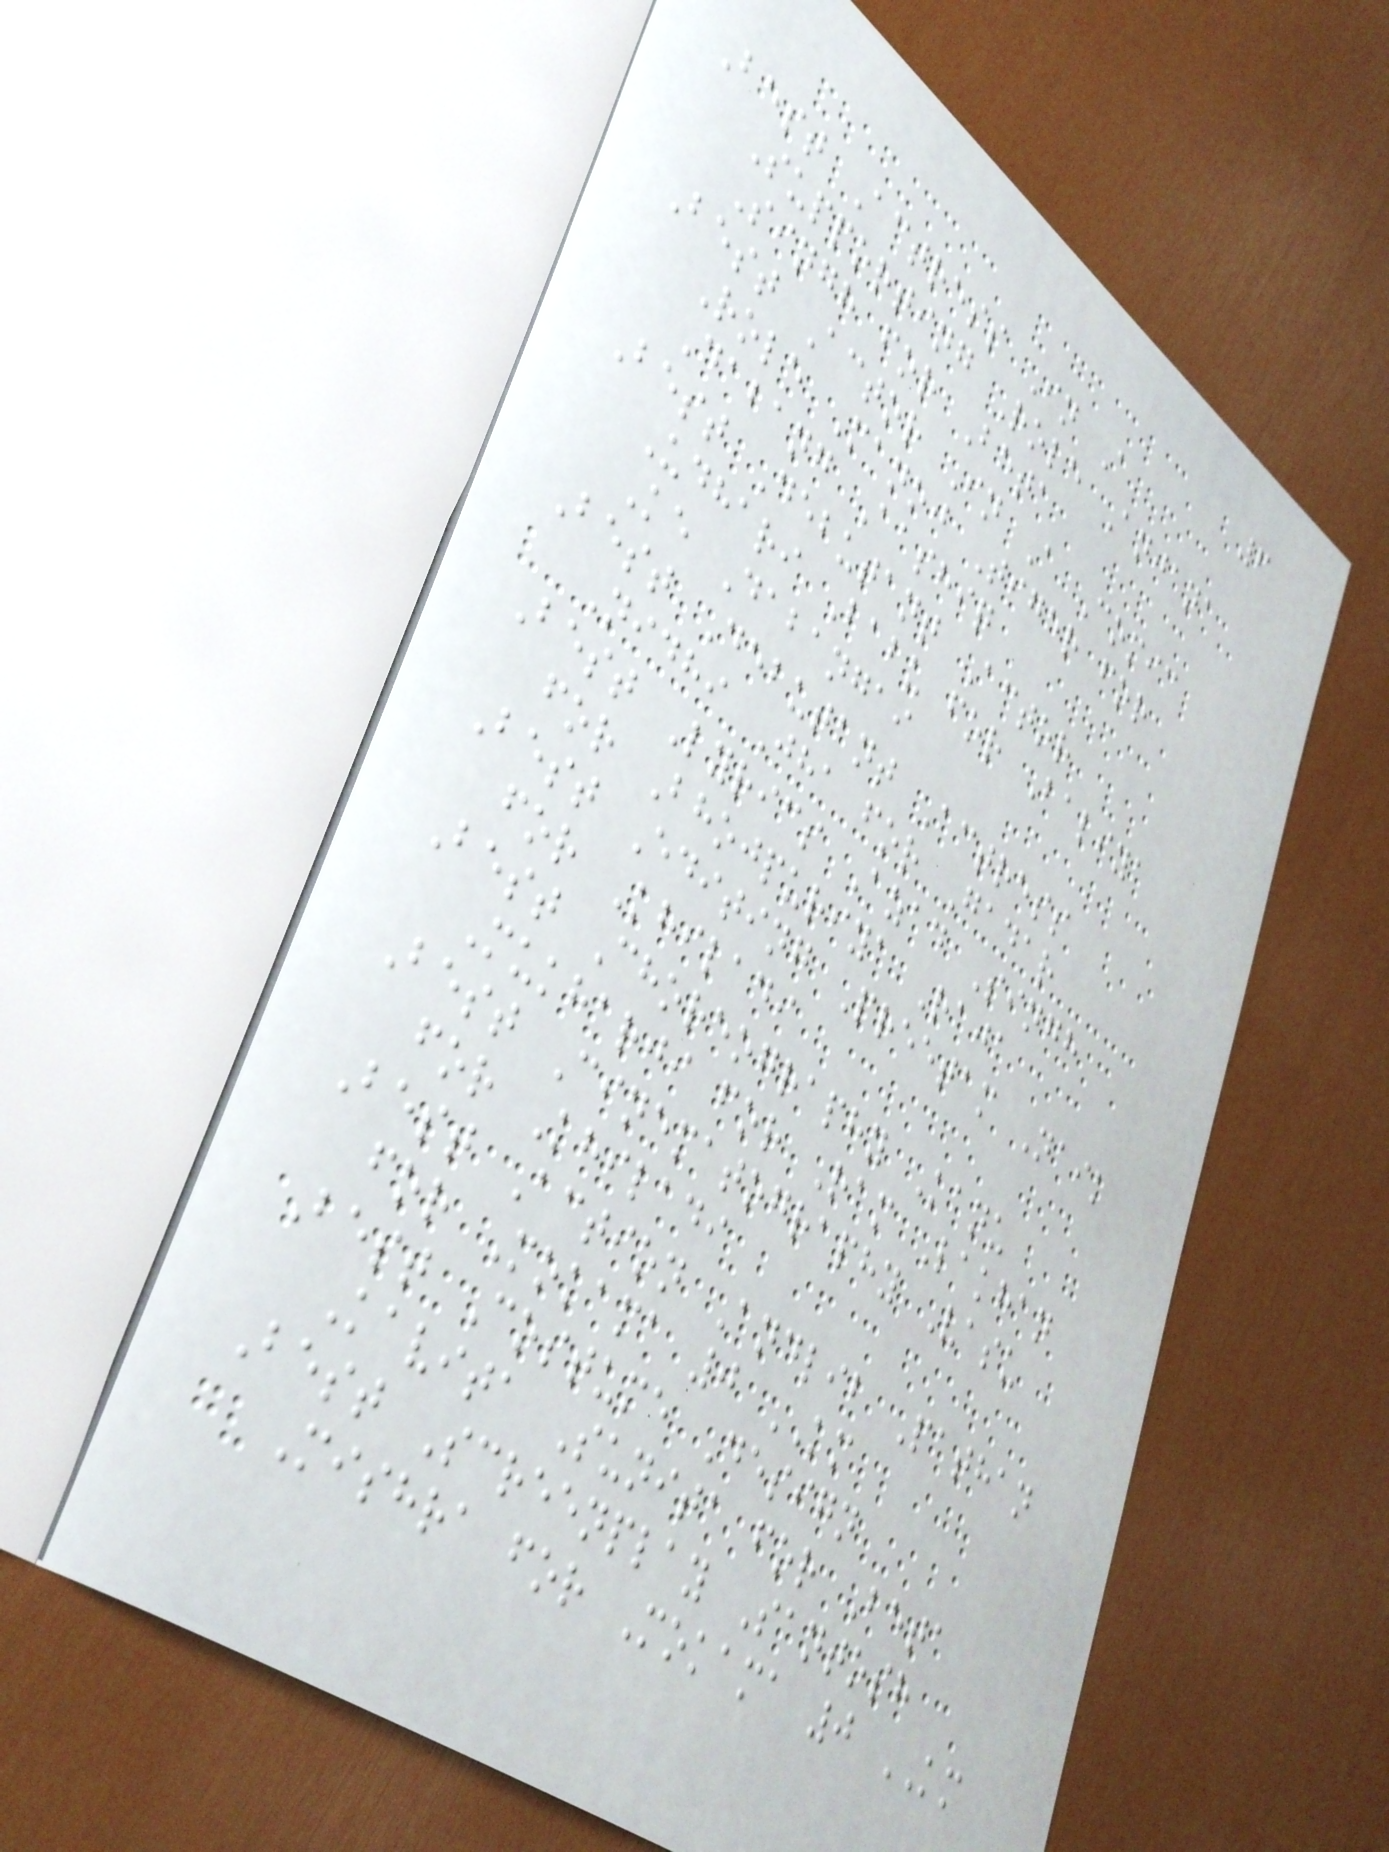6
Best Actress In A
Supporting Role Anjana
Singh for Beta
Best Actor In A Comic
Role Manoj Tiger for
Dabang Aashiq
Best Debutant Actor
Udhari Babu for Baliya
Ke Dabangai
Best Debutant Actress
Nidhi Jha for Gadar
Best Lyrics Azad Singh
for Bhojpuriya Raja
Best Editing Preetam Naik
for Khiladi
Best Choreography Kanu
Mukharji for Ram Lakhan
Best Cinematography Vasu
for Khiladi
Best Action Andlib Pathan
for Mokama 0 KM
Best Costume Design
Kavita Sunita for Beta
Best Screenplay Santosh
Mishra for Mokama 0 KM
